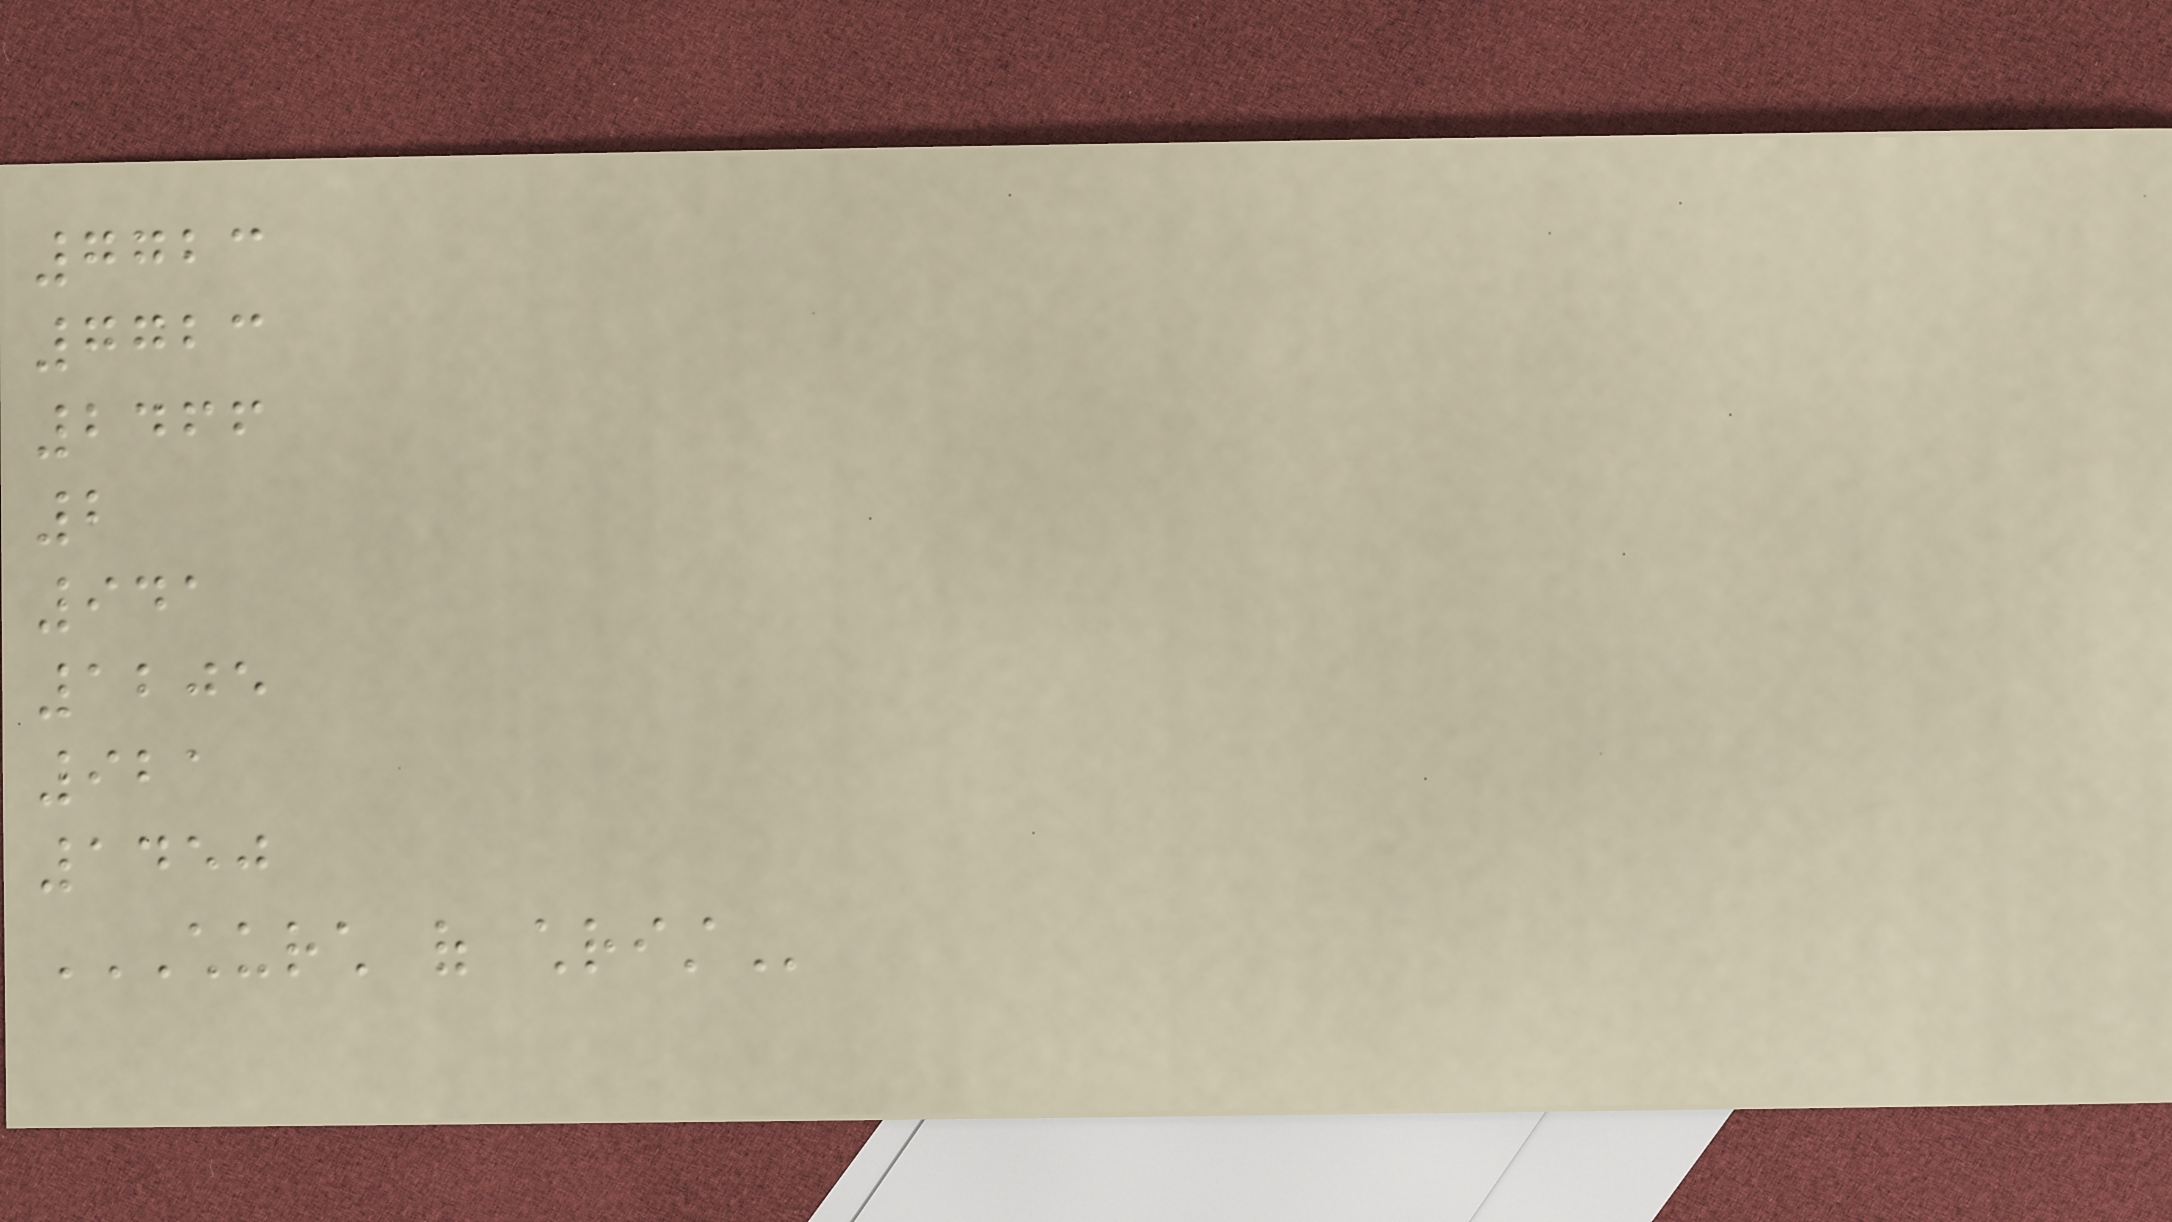7723
7723
2466
2
941
1205
921
1450
CHURCH OF CHRIST
